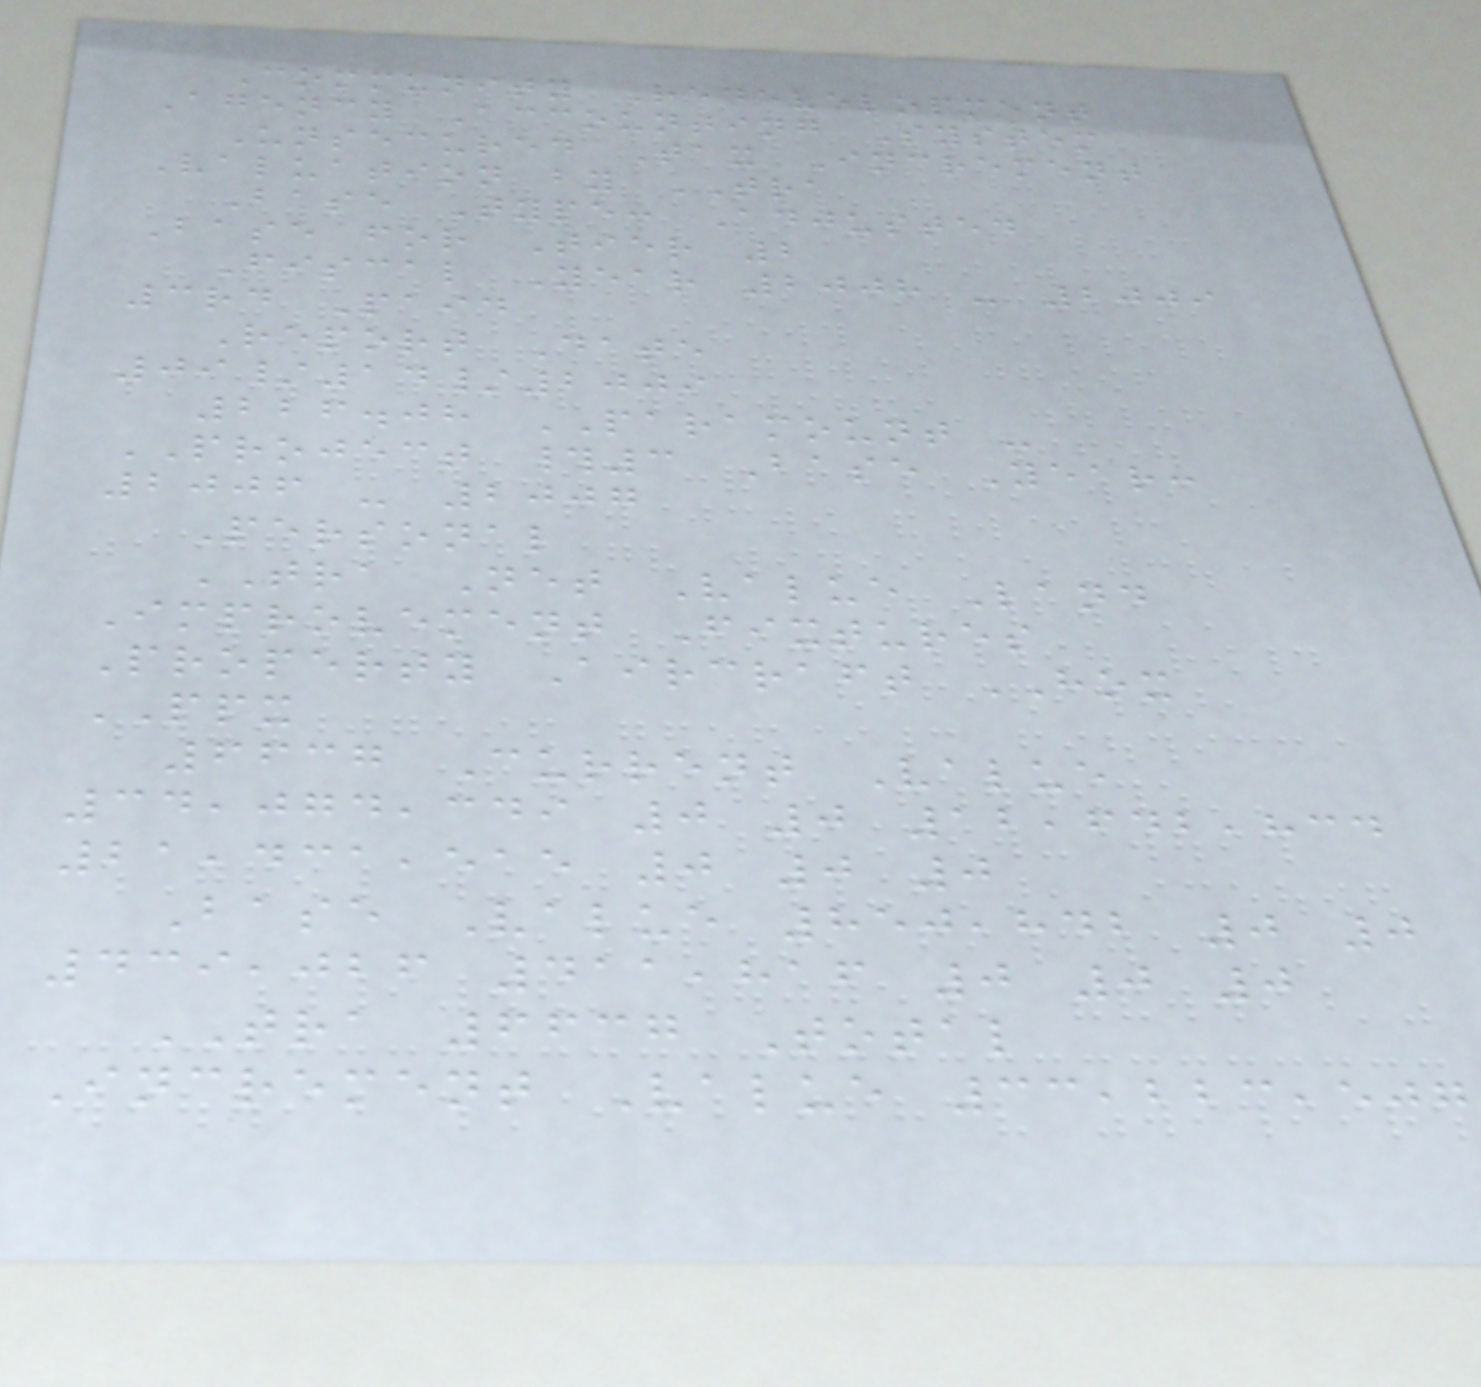Community Redevelopment
Agency Accounting System
Unsecured Tax Increment
Valuation by TRA
Base Type: Adjusted
Base for Tier 2
Fiscal Year 2008 - 2009
3rd Paid
Report Date
09/14/2009
226.08 PARAMOUNT -
PROJECT #3 Base Year:
2006 - 2007
Personal
TRA Net Value Land
Improvement Fixtures
Property Aircraft HOX
PPX
6637 Current Value
34,074,349 0 0 12,642,834
21,431,515 0 0 0
Base Value 850,842 0 0
439,026 411,816 0 0 0
TRA 6637 Total
Increment Value 33,223,507
